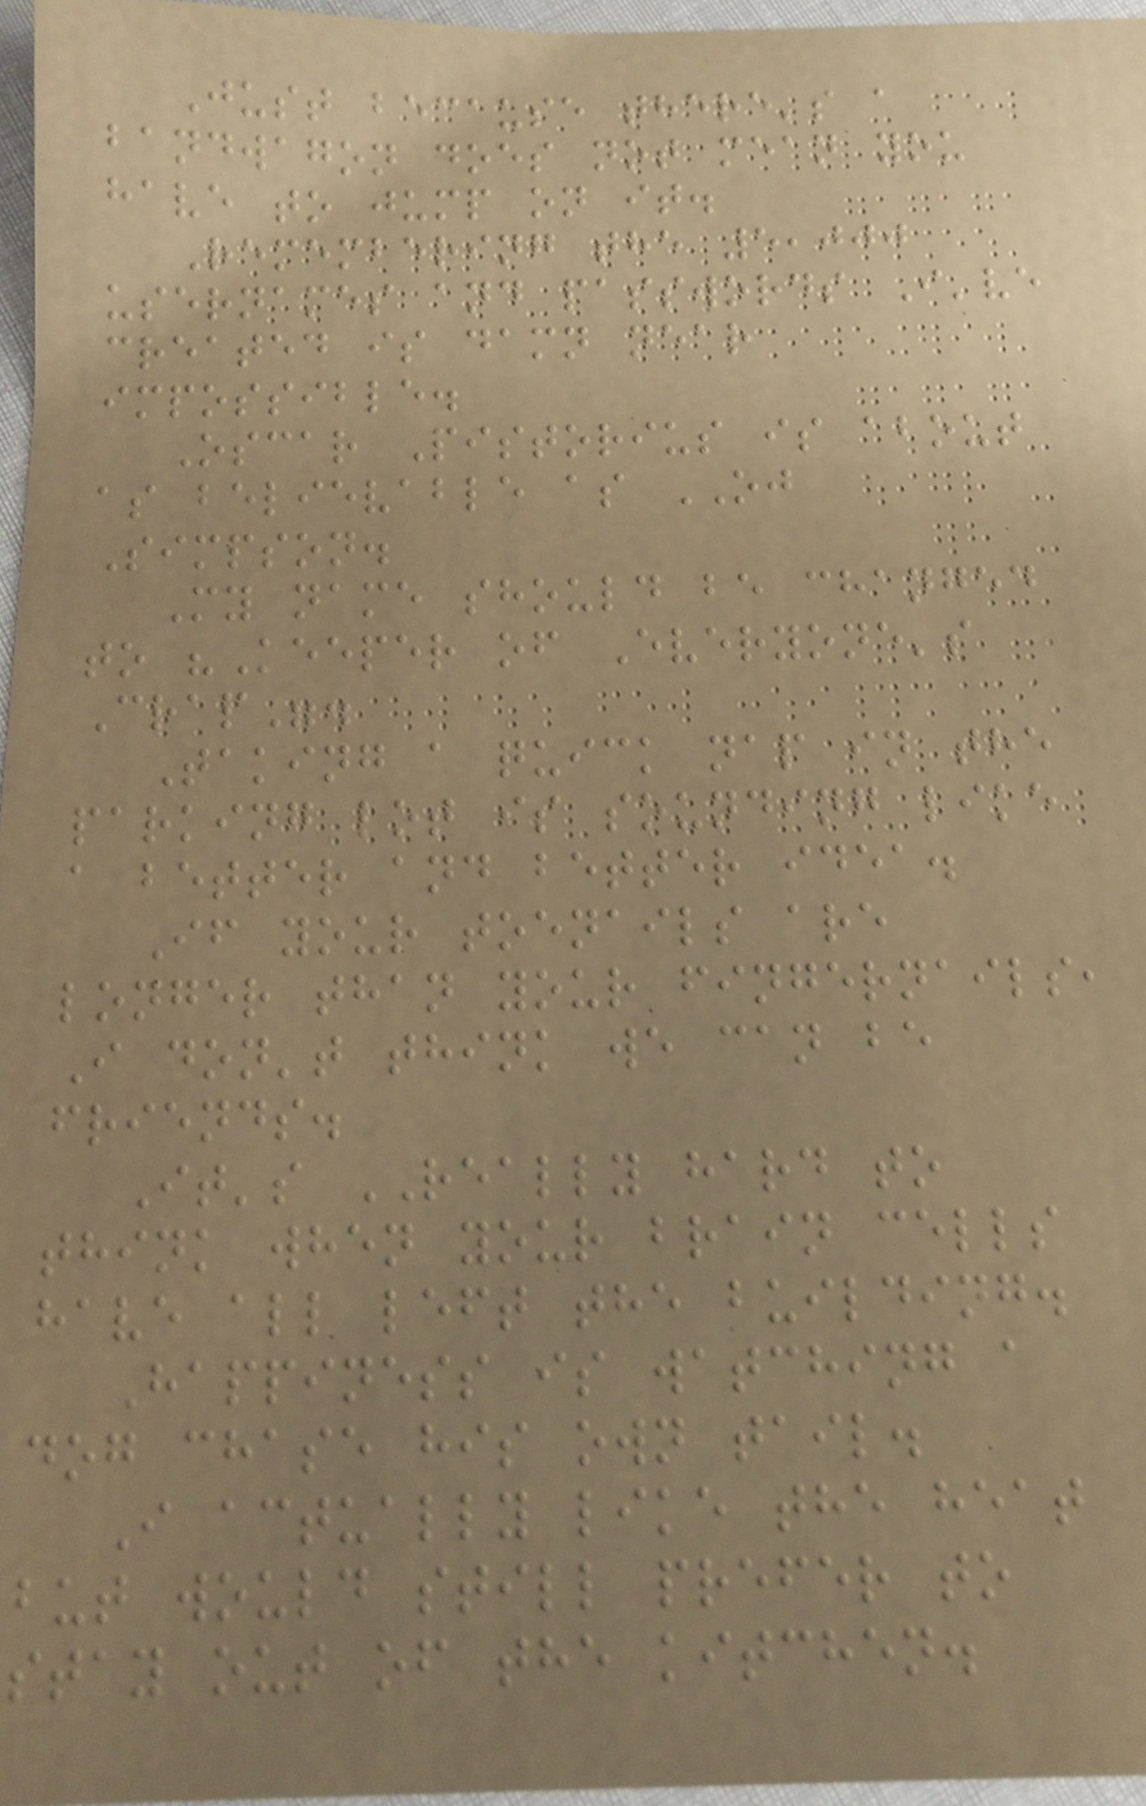Just because there's a
bandwagon does not mean you
have to jump on it.
Remembering the 5,000
usernames and passwords I've
created is damn near
impossible.
Oscar Pistorius is about
as believable as OJ
Simpson.
My name should be changed
to "Keeper of Everyone's
Crap".
Taking a quick nap in the
parking lot is sounding like
a better and better idea.
If your toenails are
longer than your fingernails,
I don't think we can be
friends.
It's REALLY hard to
think when your brain cells
have all left the building.
Happiness is watching a
dog chase his own tail.
I actually like the heat
but would still prefer to
stay out of the kitchen.
